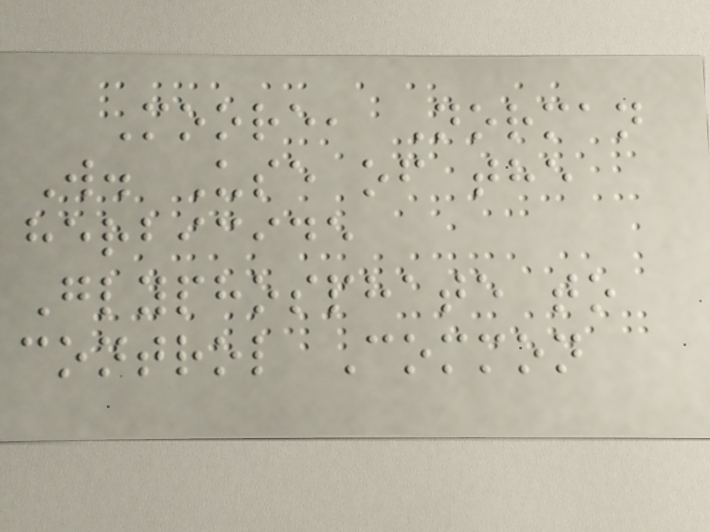Moore, Norman
W. Use of the
herbicide
Glyphosphate to
control Common
